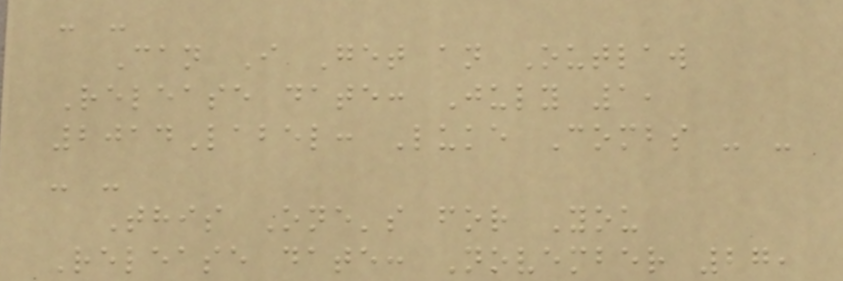- -
Can I Get an Outlaw
Release date: July 1,
2014Label: Luke Combs - -
- -
This One's for You
Release date: November 27,
